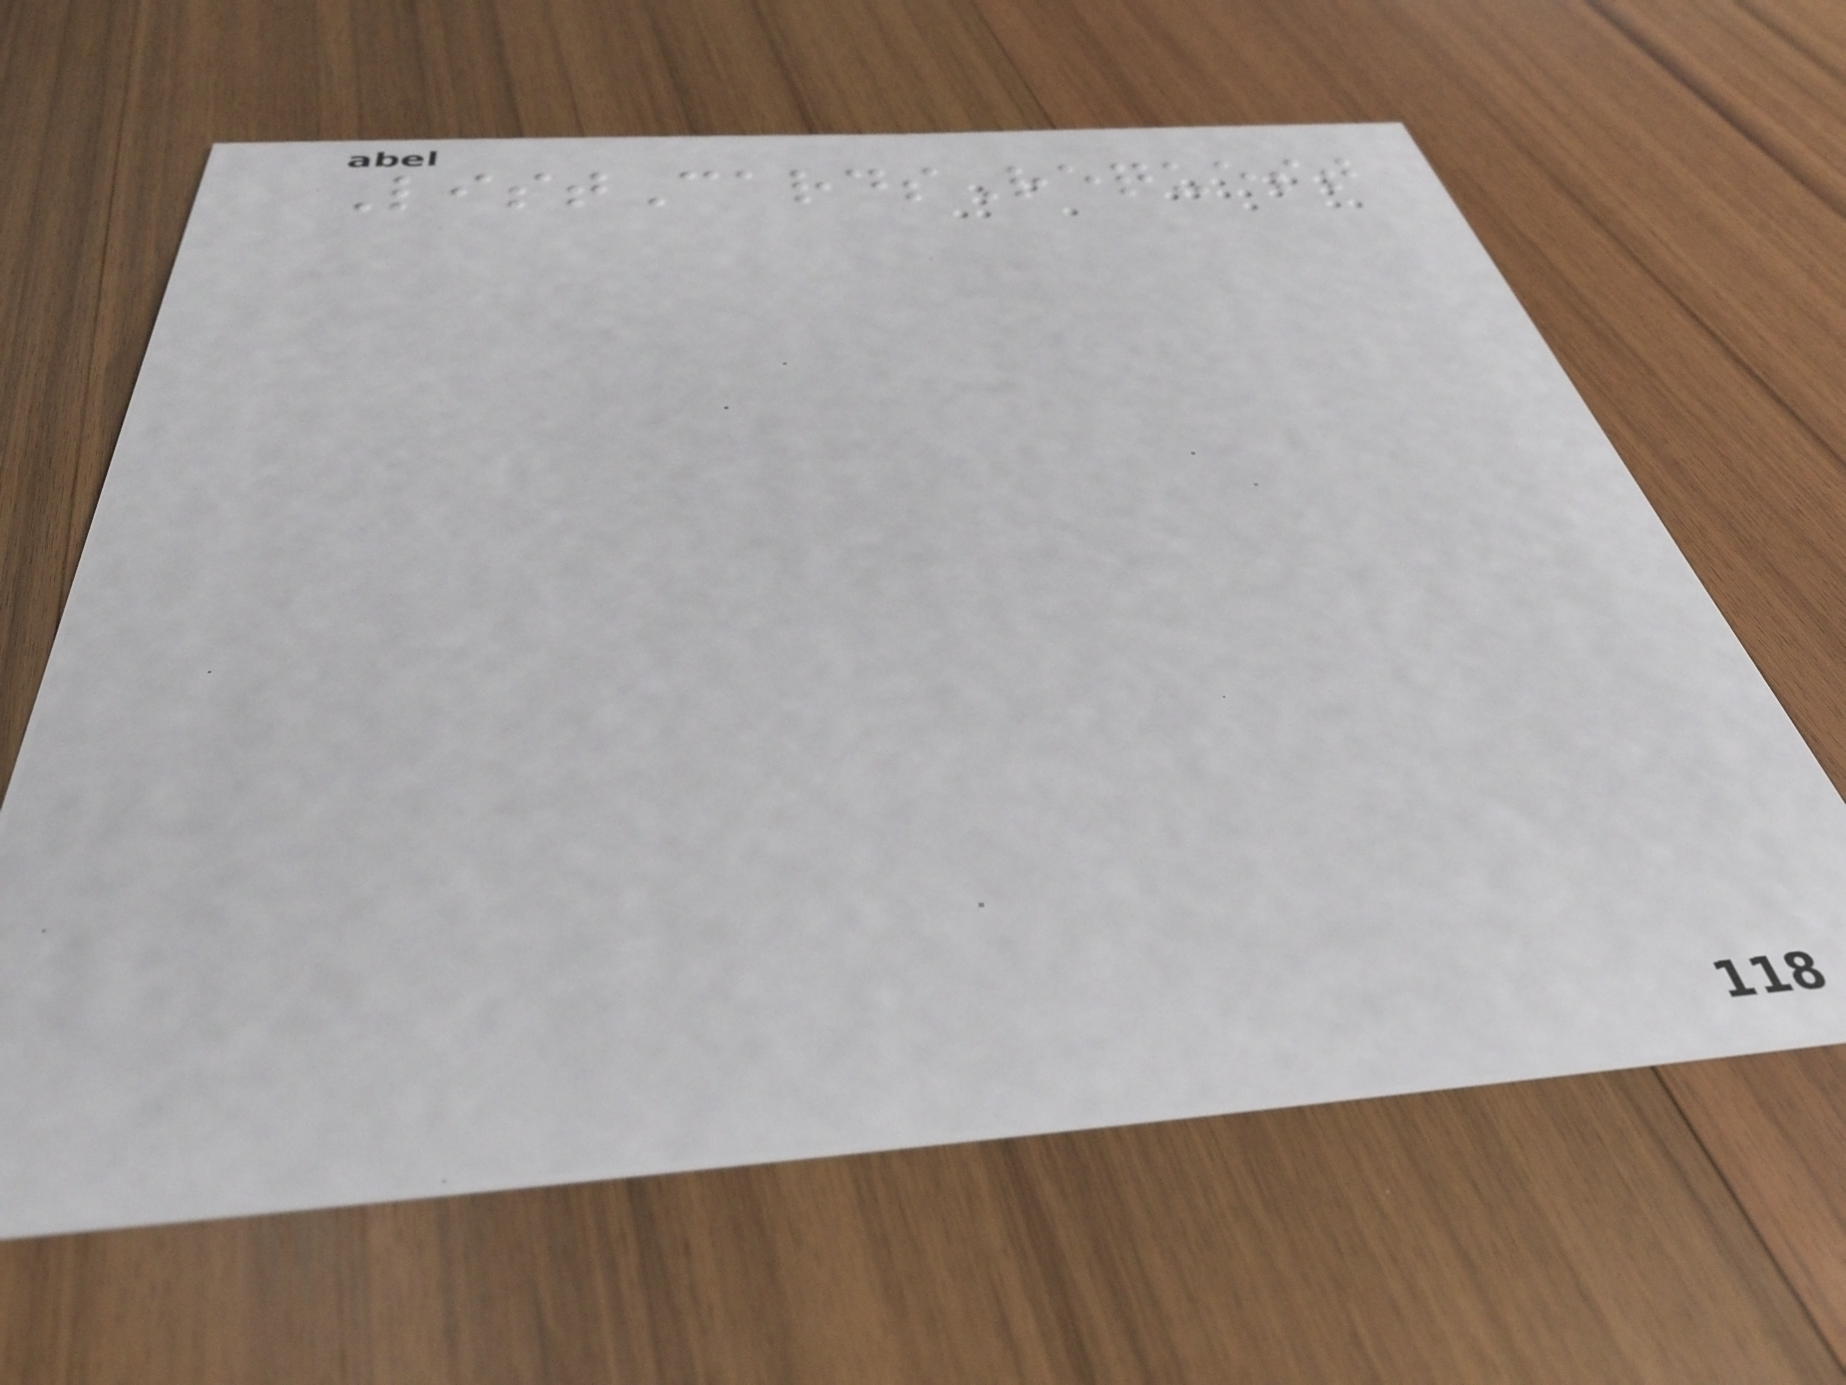ListCardsRequest
